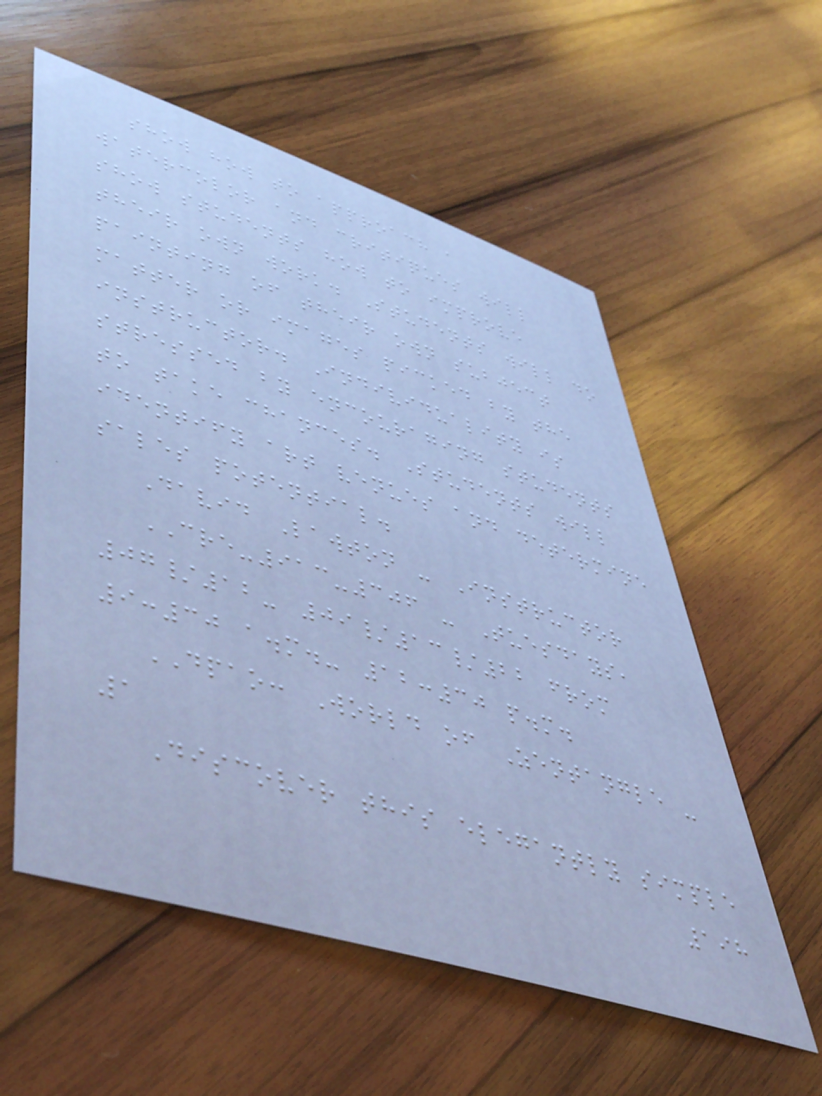show how to approach a
watercolor and critiques will
show students how to improve
their own work. Students will do
painting of their own subject
matter or images picked by the
instructor. Individuality is
stressed by encouraging students
to take chances. Students will
identify art venues and determine
sales potential.
David Lawton - Instructor
CRE-913-306 - Tuesdays,
07/12- 09/13/22 from
9:30 a.m.- 12:30 p.m.
DPAO: World of Zentangle -
1
Discover this elegantly simple
198
